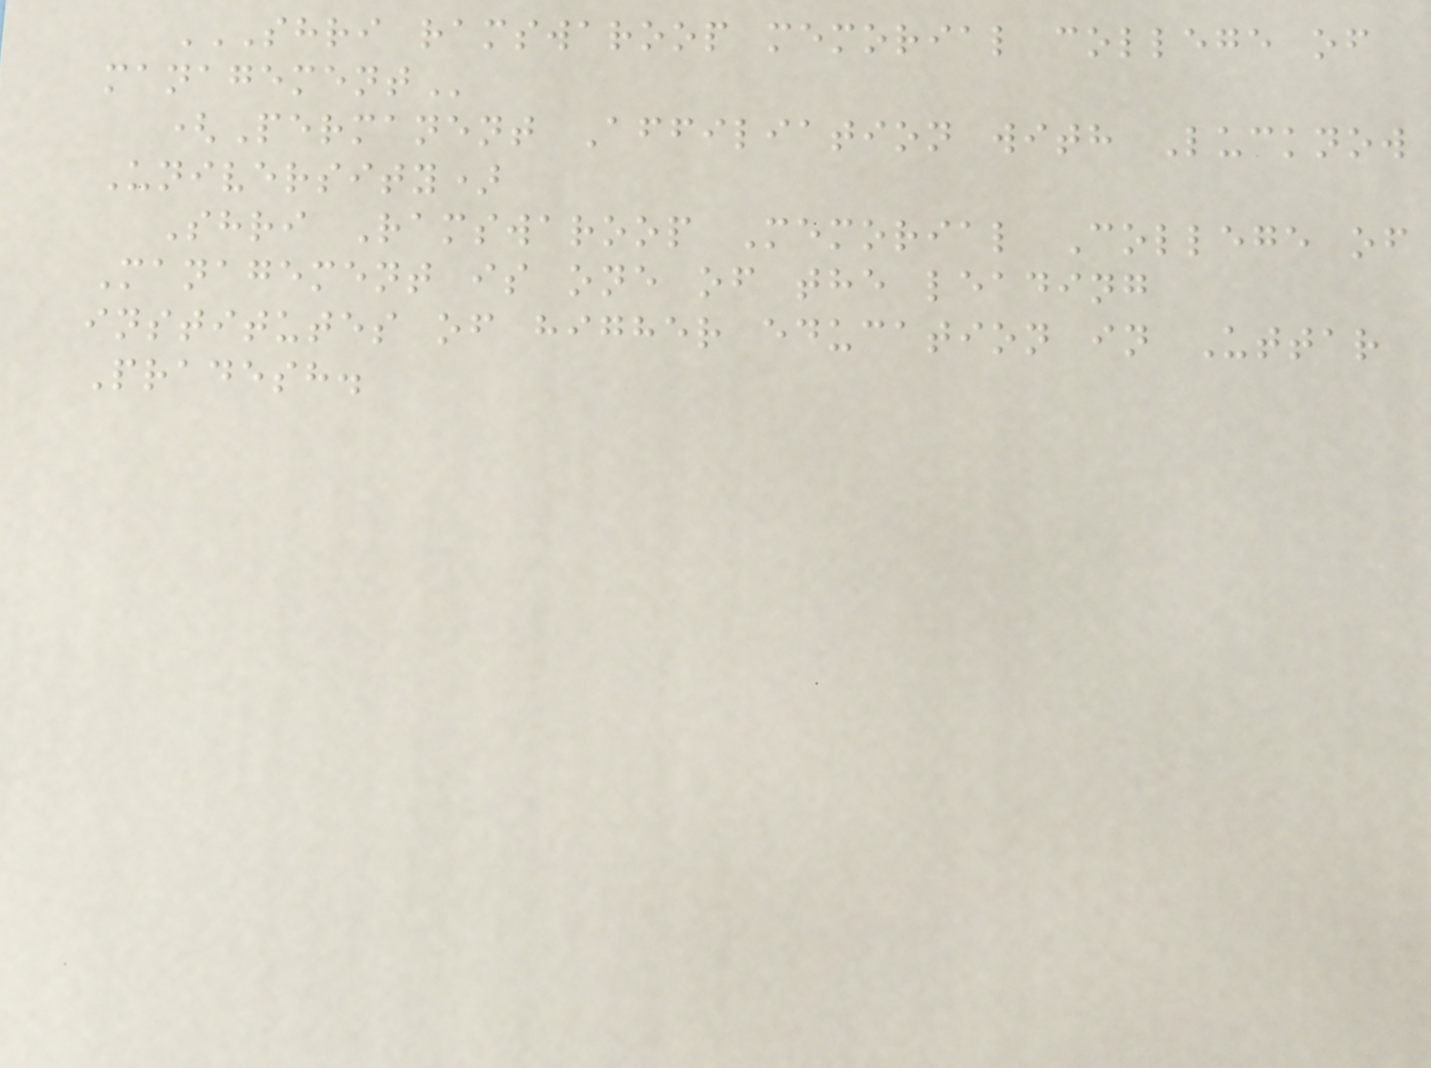SHRI RAMSWAROOP MEMORIAL COLLEGE OF
MANAGEMENT
(Permanent Affiliation with Lucknow
University)
Shri Ramswaroop Memorial College of
Management is one of the leading
institutes of higher education in Uttar
Pradesh.
